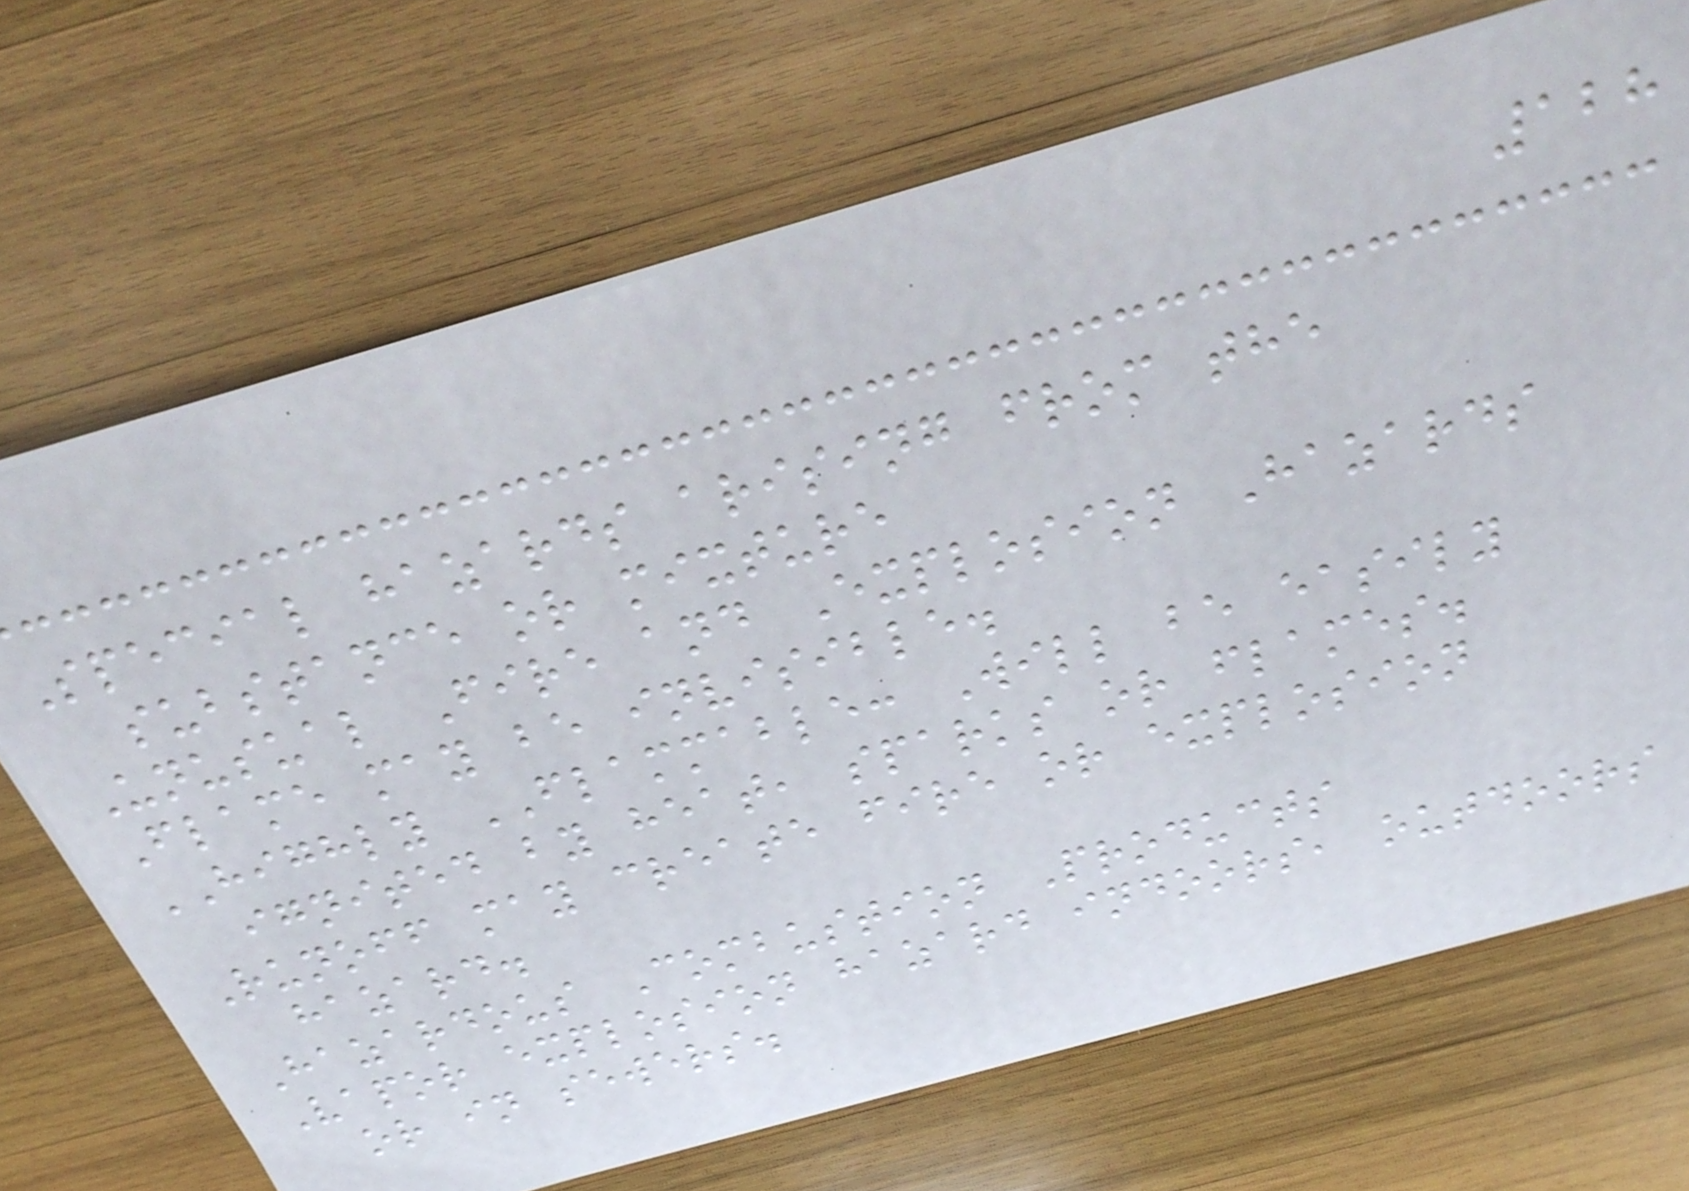128
Special hazards arising from the
substance or mixture
Unusual Fire and Explosion Hazards
Flame may be invisible.
HIGHLY FLAMMABLE: Will be easily
ignited by heat, sparks or flames.
Runoff may create fire or explosion
hazard.
Hazardous Combustion Products
Vapor explosion hazard indoors, outdoors
or in sewers.
